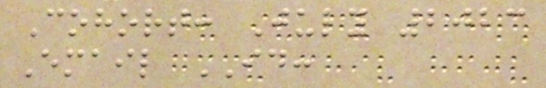Cohort: July 2023
Email ID:
